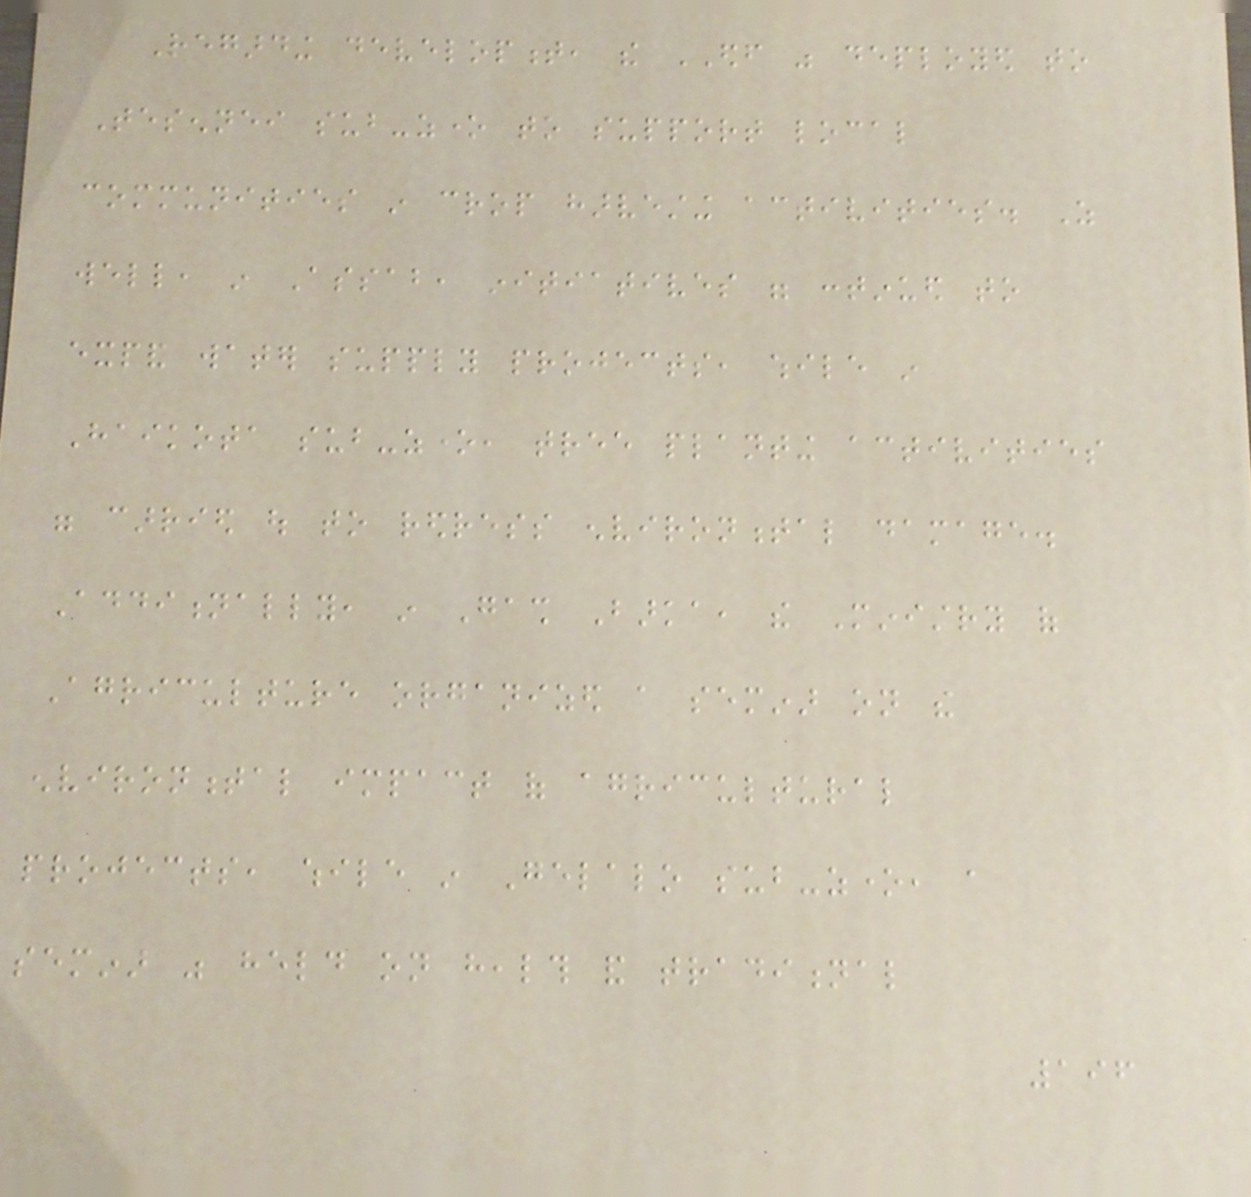Regarding development, the EDF was deployed to
Tesennei sub-zone to support local
communities in crop harvesting activities. As
well, in Assab, initiatives were continued to
expand water supply projects, while in
Haikota sub-zone, tree planting activities
were carried out to redress environmental damage.
Additionally, in Gash Barka, the Ministry of
Agriculture organized a seminar on the
environmental impact of agricultural
projects, while in Gelalo sub-zone, a
seminar was held on health and traditional
196
